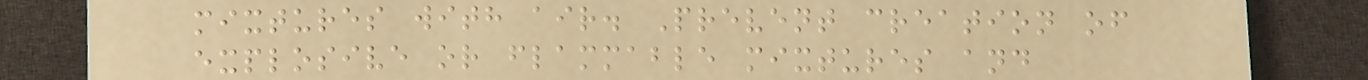mixtures with air. Prevent creation of
explosive or flammable mixtures and
